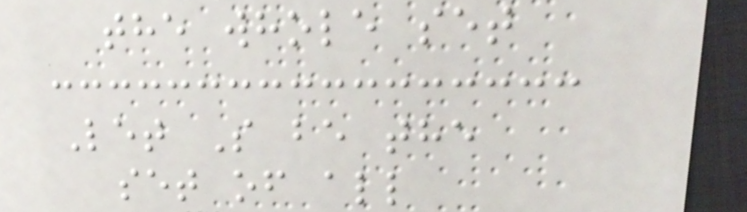the whole set
Let S be the
set of all
